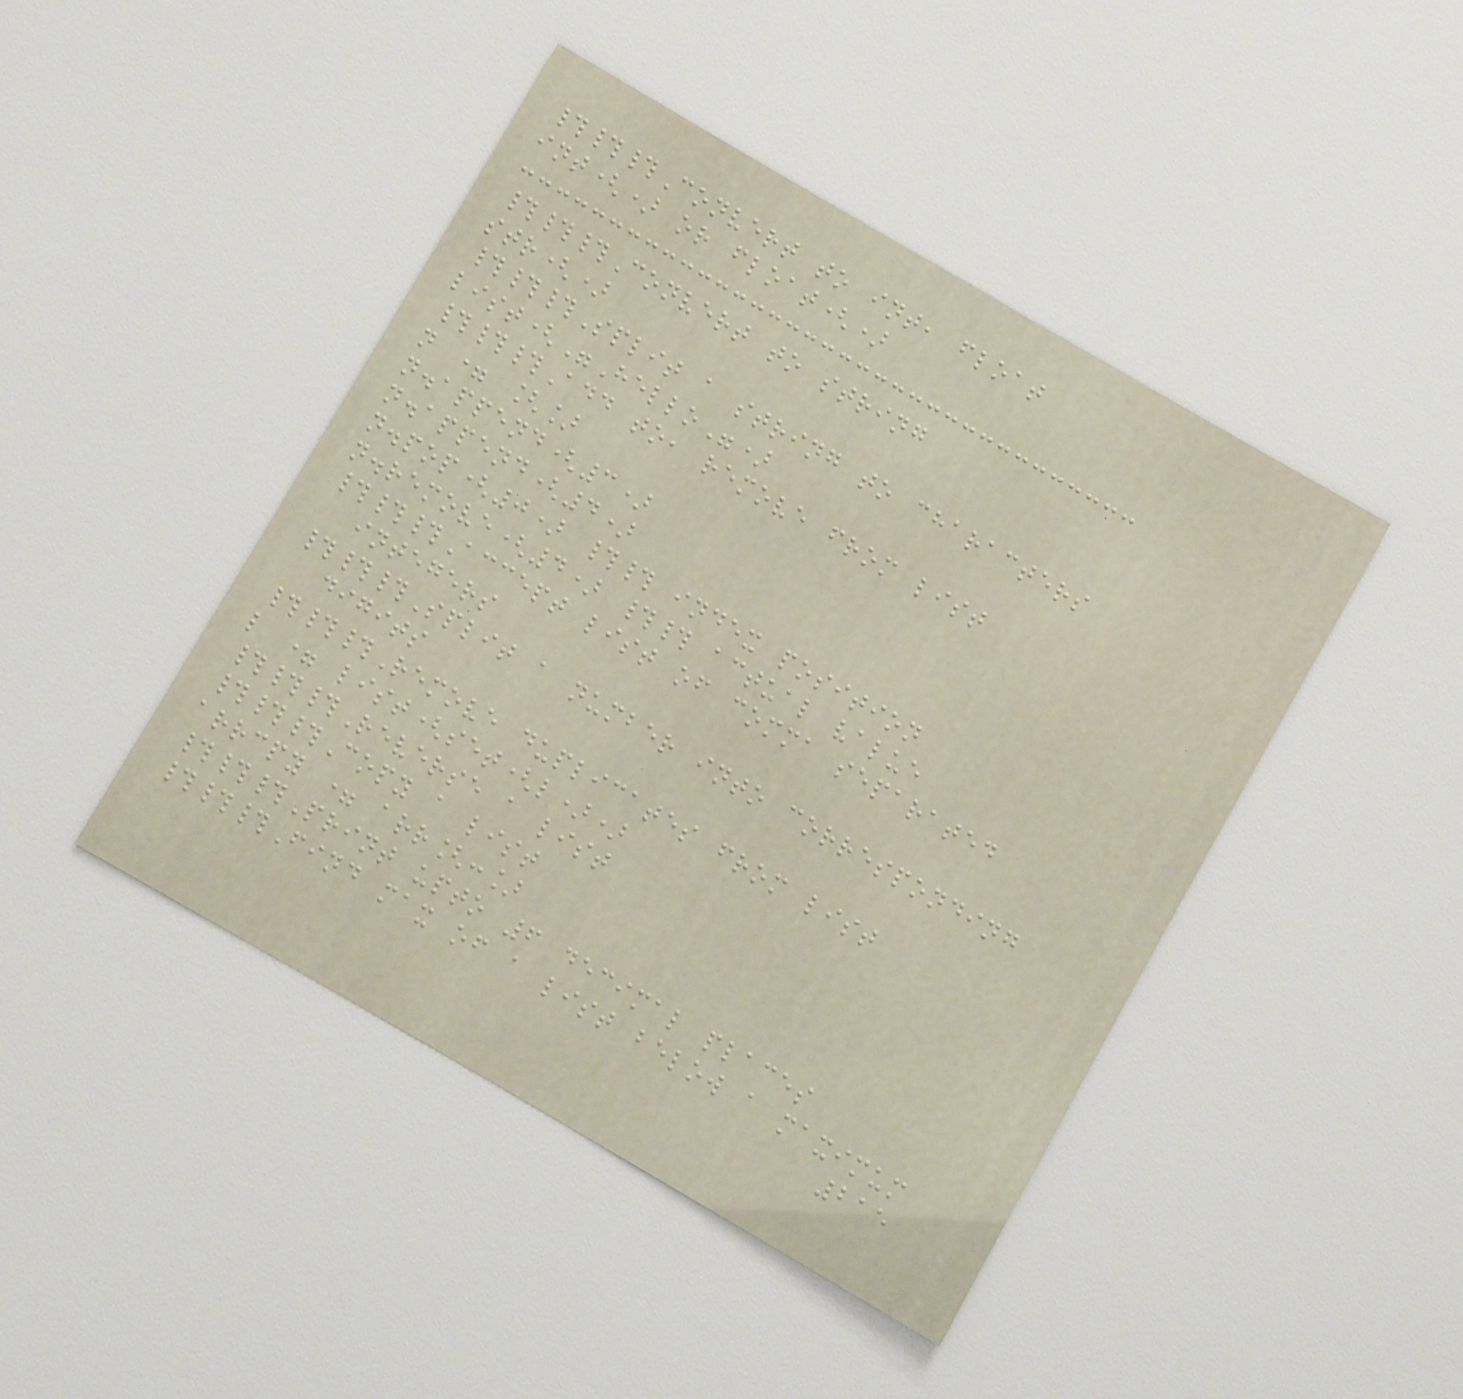###Convert to int, float
int() or float()
###Convert to string
str()
###Split a string to characters
list("Hello")
###Add to, remove from list
n = []
n.append(3)
n.append(4)
n.pop(0) ## index position
n.remove(4) ## actual value
###Accept list of comma separated
integers
###Split a number into corresponding
digits
###Remove duplicates from list
l = list(set(l))
###Reverse a list
###Copy a list
arrcpy = arr[:]
###Print upto 6 decimal places
###Find max of a list below a maximum
215
